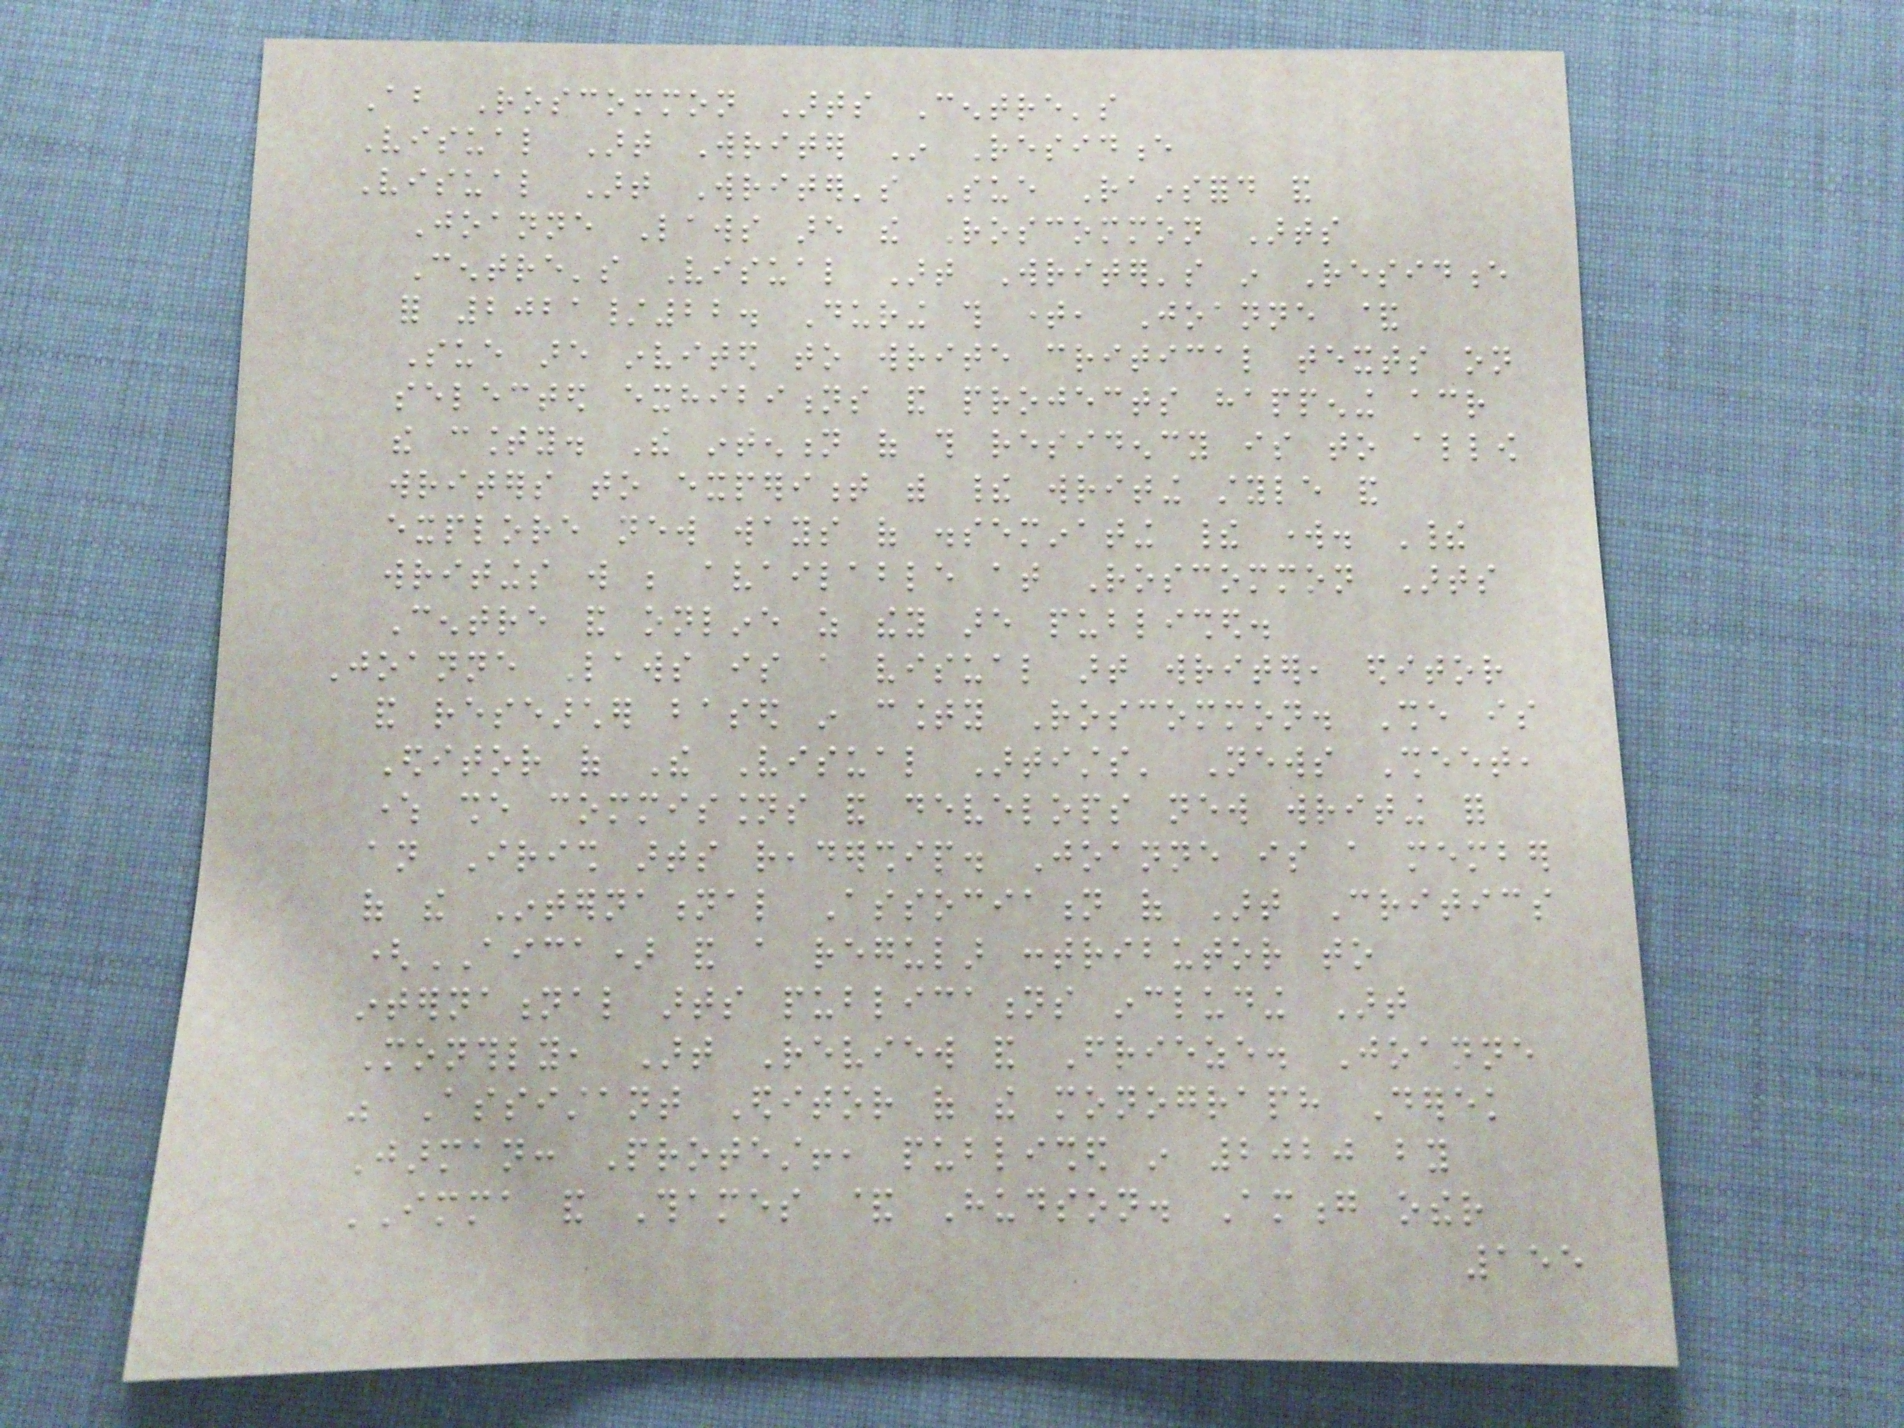About Roscommon Arts Centre's
Visual Art Writer In Residence
Visual Art Writer's Sue Rainsford and
Joanne Laws are the Roscommon Arts
Centre's Visual Art Writer's in Residence
for 2021/22. During this time, Joanne &
Sue are invited to write critical texts on
selected exhibitions and projects happening across
the county. The intention of this residency is to allow
writers to experiment with their writing style and
explore new ways of disseminating their work. Their
writings will be available at Roscommon Arts
Centre and online as they are published.
Joanne Laws is a visual art writer, editor
and researcher based in county Roscommon. She is
Editor of The Visual Artists' News Sheet,
where she commissions and develops new writing for
an Irish arts readership. Joanne is a member
of the International Association of Art Critics
(AICA) and a regular contributor to
international arts publications including Art
Monthly, Art Review and Frieze. Joanne
was Assistant Editor of the monograph Derek
Jarman: Protest!, published in 2020 by
IMMA and Thames & Hudson. Among other
155
